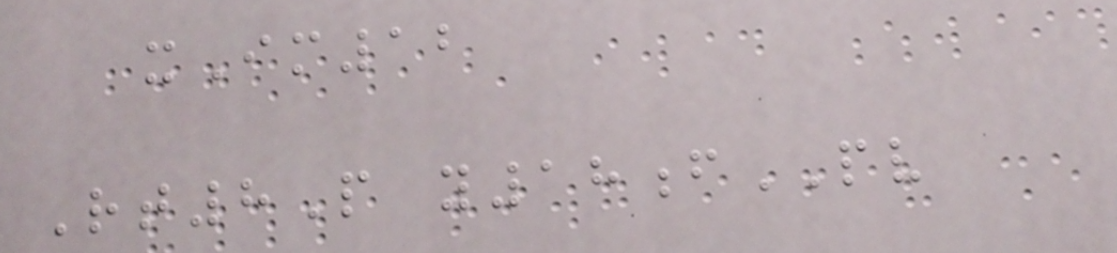xIm12
Rt8P y18fPV
